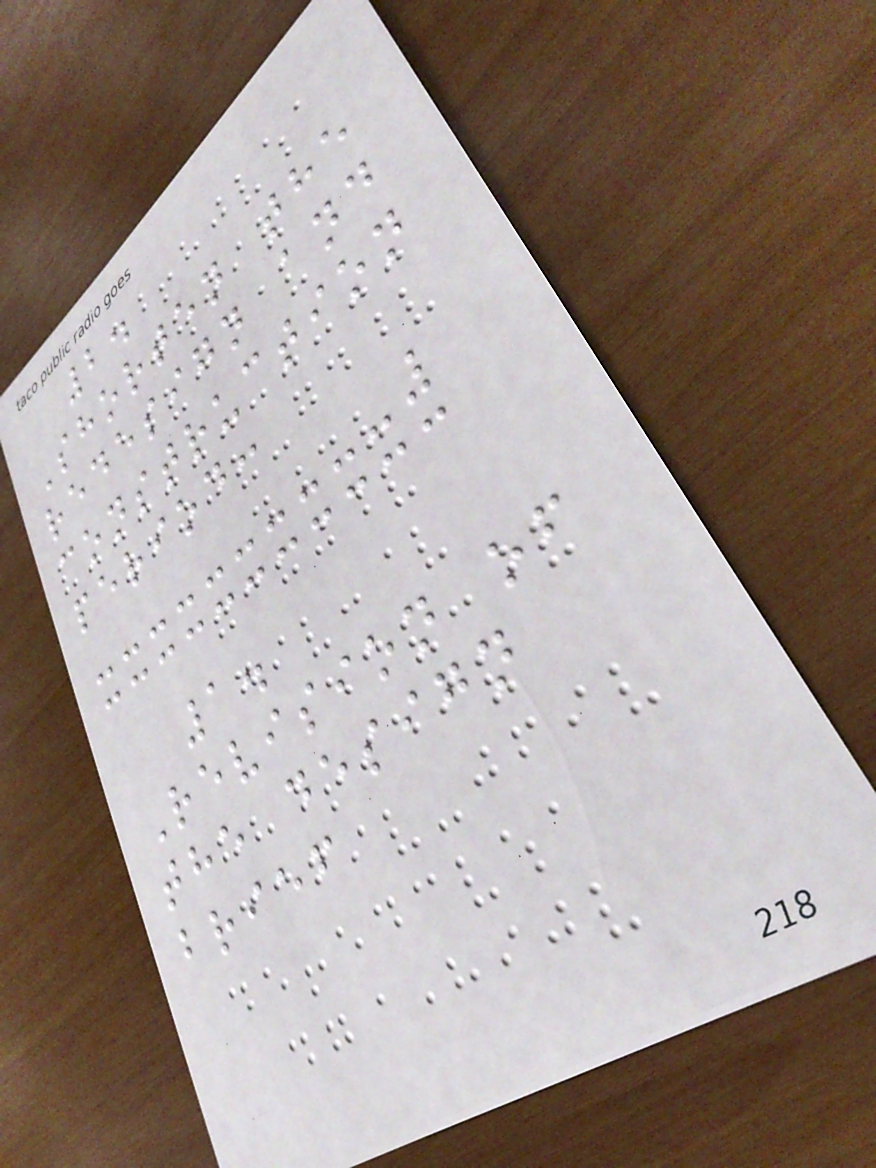2.
Shorten the
redesign and
construction
period:
1.
Revision of
the design
brief
